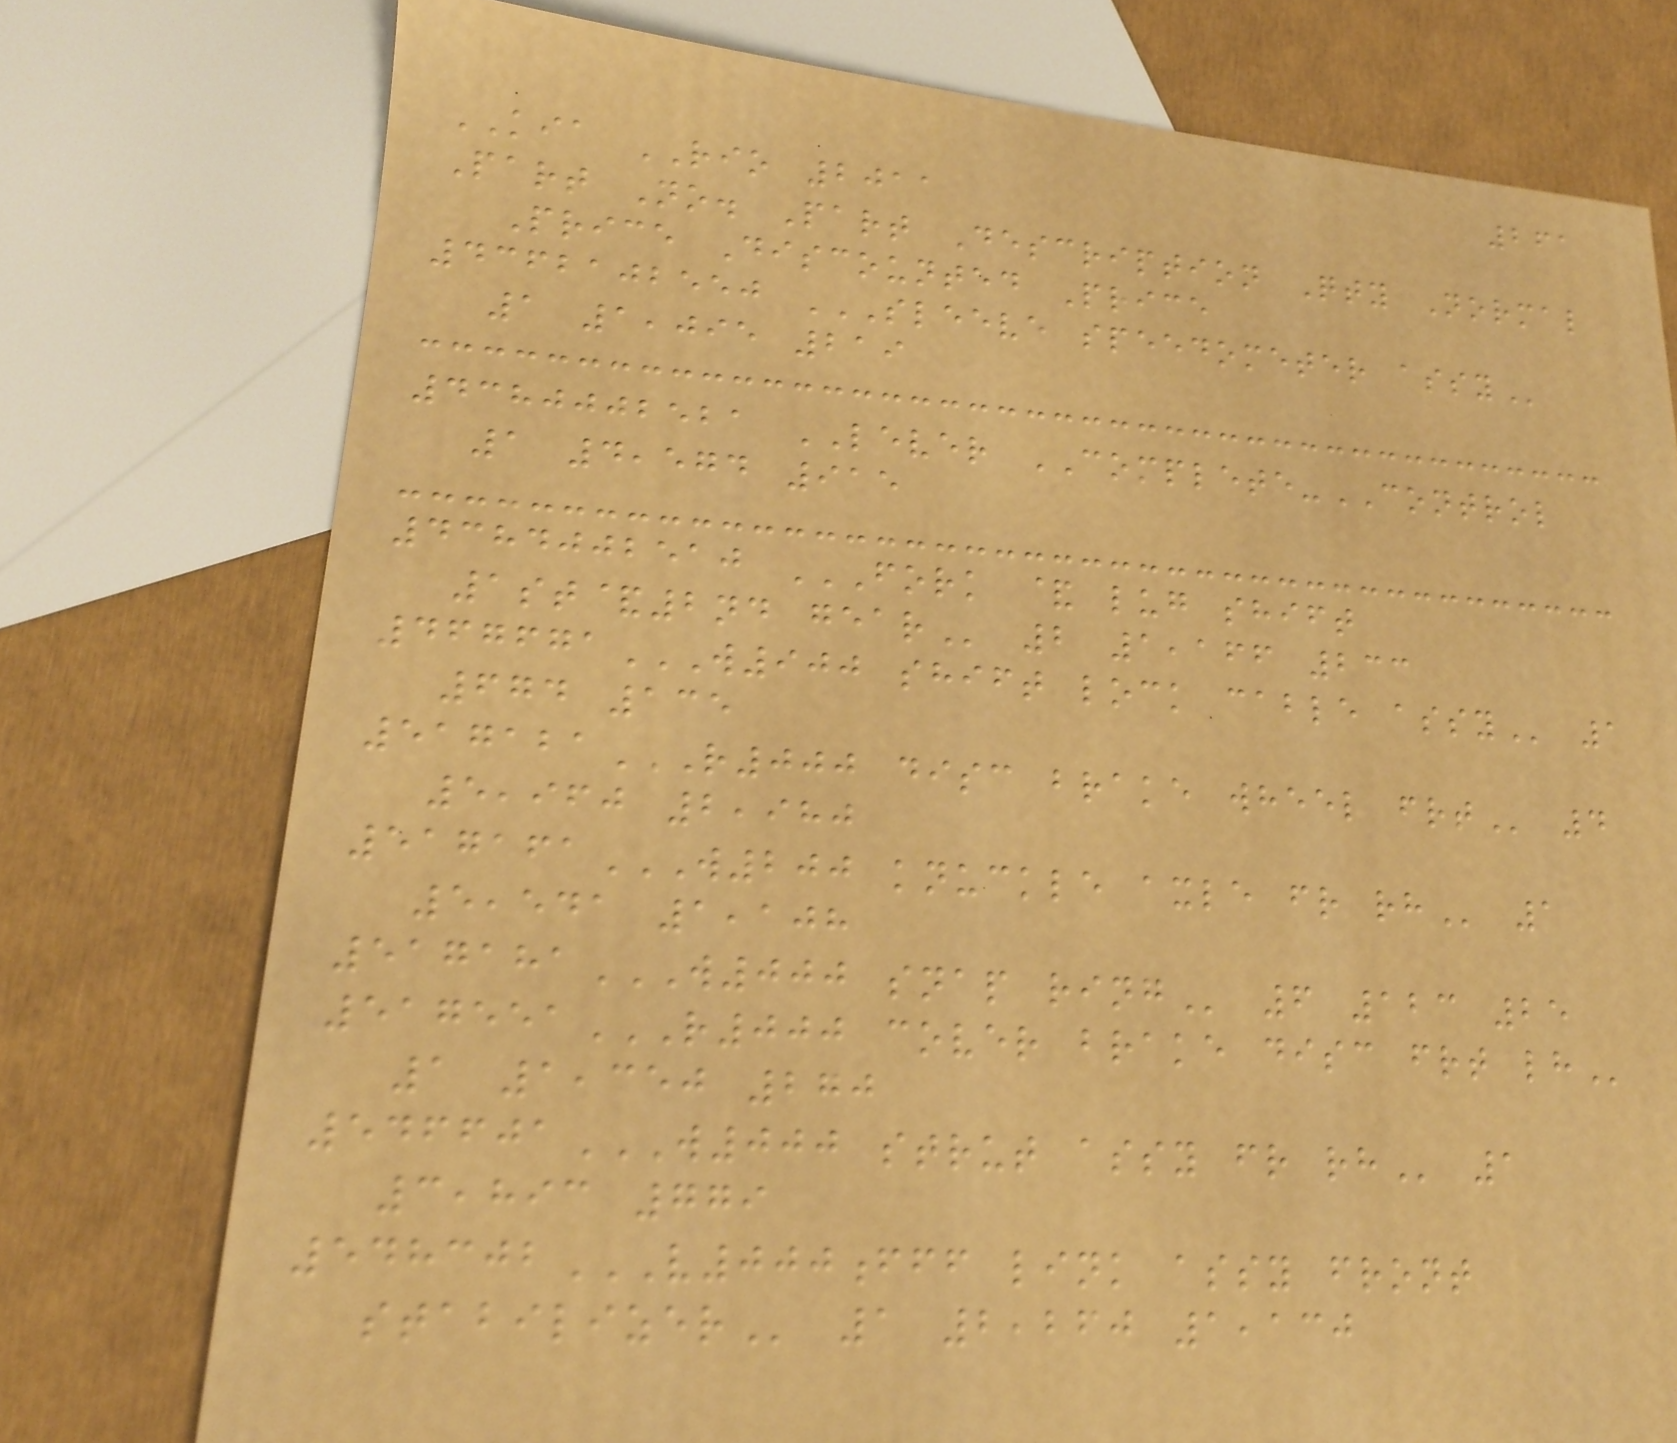261
KIA RIO 2011
Part No. Part Description Qty Normal
Price Discounted Price
4362102550 SLEEVE SPEEDOMETER ASSY
1 1,095 219
4380002521 LEVER COMPLETE-CONTROL
1 4,574 915
4384002510 FORK & LUG SHIFT
1ST&2ND GEAR 2 1,166 233
467671W900 SHIFT LOCK CABLE ASSY 1
674 135
517121R000 DISC BRAKE WHEEL FRT 4
5,960 2,980
517161W200 KNUCKLE AXLE FR RH 1
5,541 1,108
517181W000 SNAP RING 6 123 25
517551R000 COVER BRAKE DISC FRT LH
1 1,350 270
546601W000 STRUT ASSY FR RH 1
3,893 779
548302V000FFF LINK ASSY FRONT
STABILIZER 1 2,260 1,130
